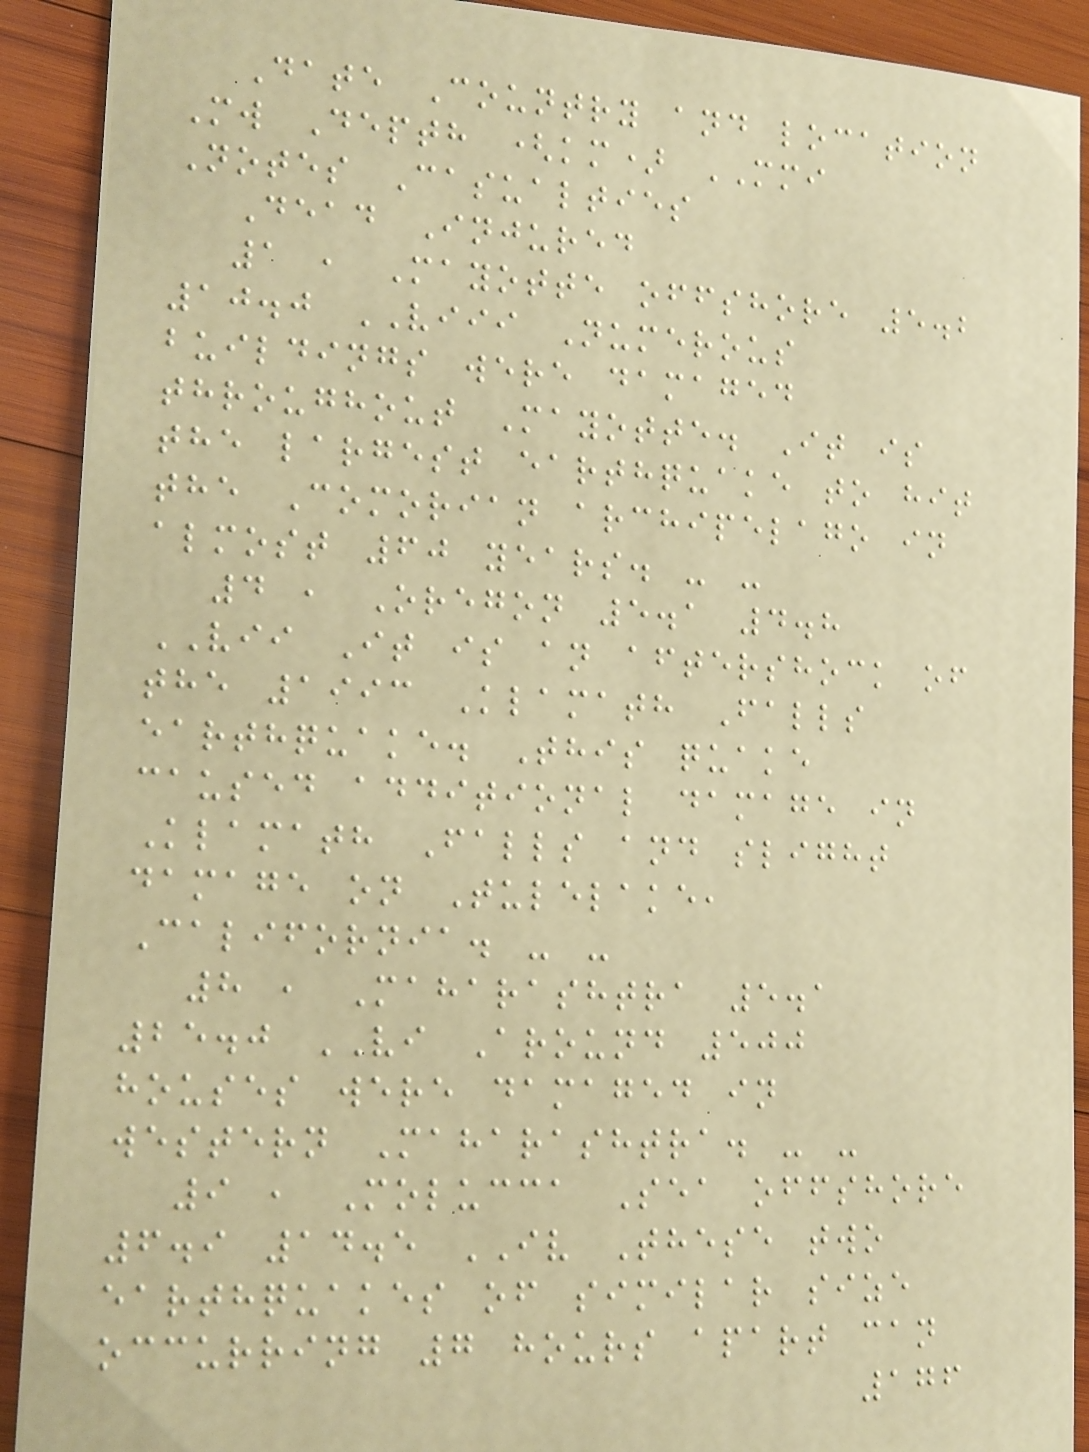Date Country and location
Mw Depth (km) MMI
Notes Casualties
Dead Injured
1 , Mayotte offshore 5.2
10.0 VIII Numerous
buildings were damaged
throughout Mayotte. It is
the largest earthquake to hit
the Comorian archipelago in
almost 60 years. - -
4 , Oregon 5.1 4.8
VII It is an aftershock of
the 1993 Klamath Falls
earthquake. This quake
caused additional damage in
Klamath Falls and slight
damage on Tulelake,
California. - -
8 , Maharashtra 5.1
25.0 VI Around 500
houses were damaged in
western Maharashtra. - -
9 , Molucca Sea offshore
6.9 14.5 IV These two
earthquakes of similar size
occurring 7 hours apart can
176
